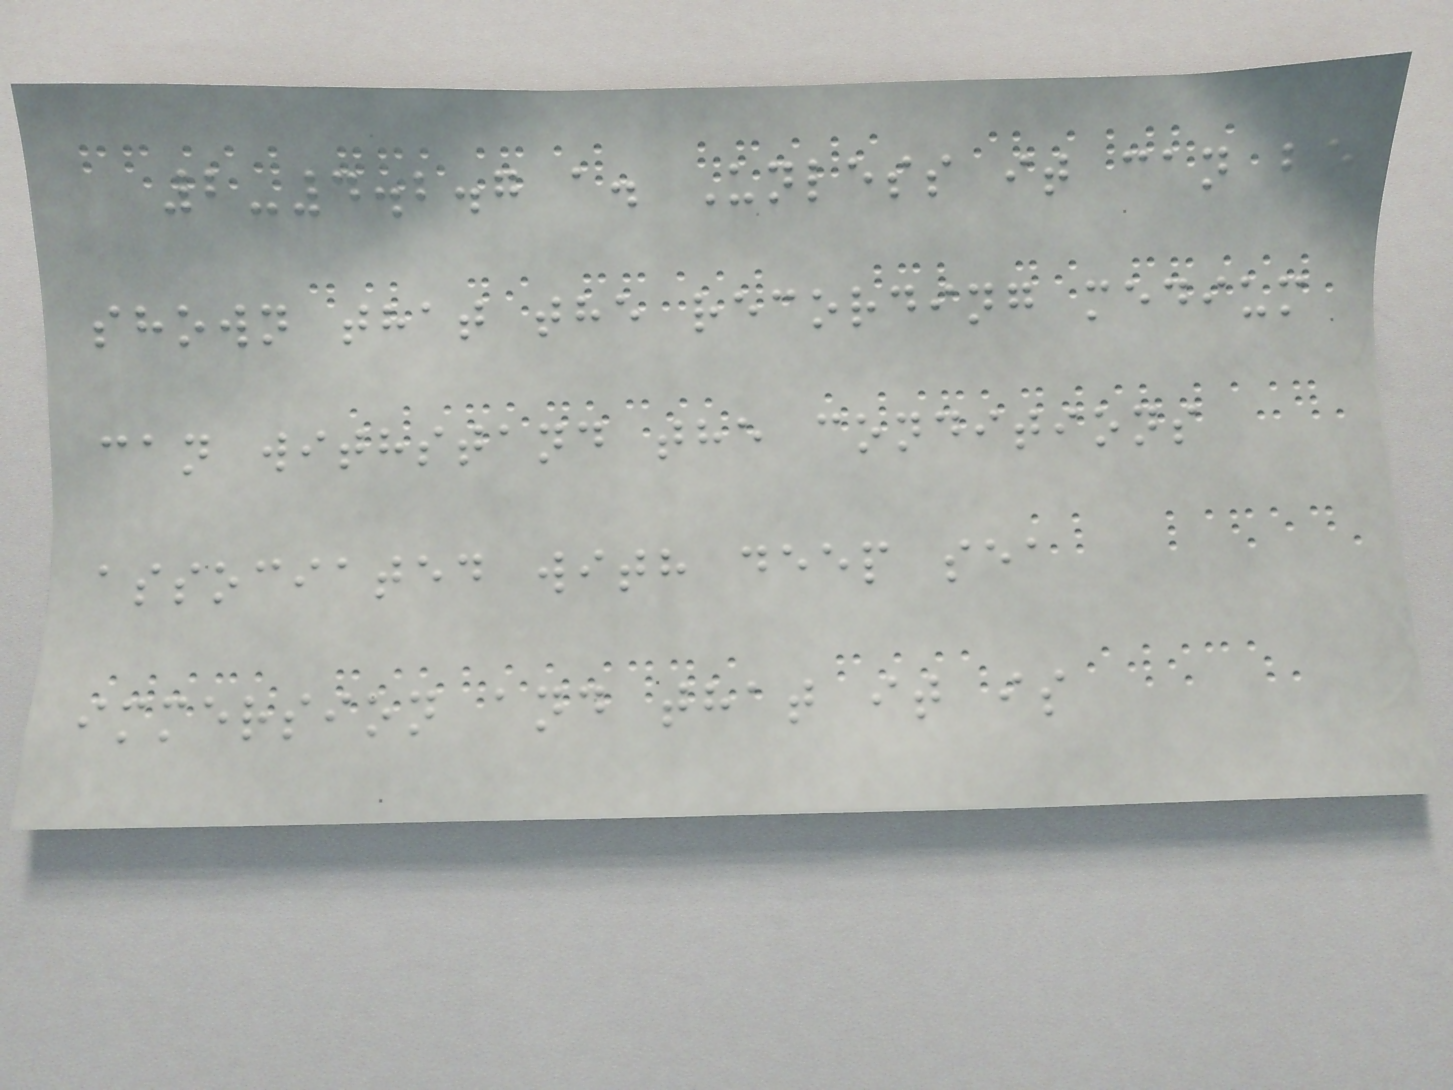2-4.2.7 a. Unless it can be
shown that the recording medium
can withstand the conditions
associated with deep sea
immersion and that it is
